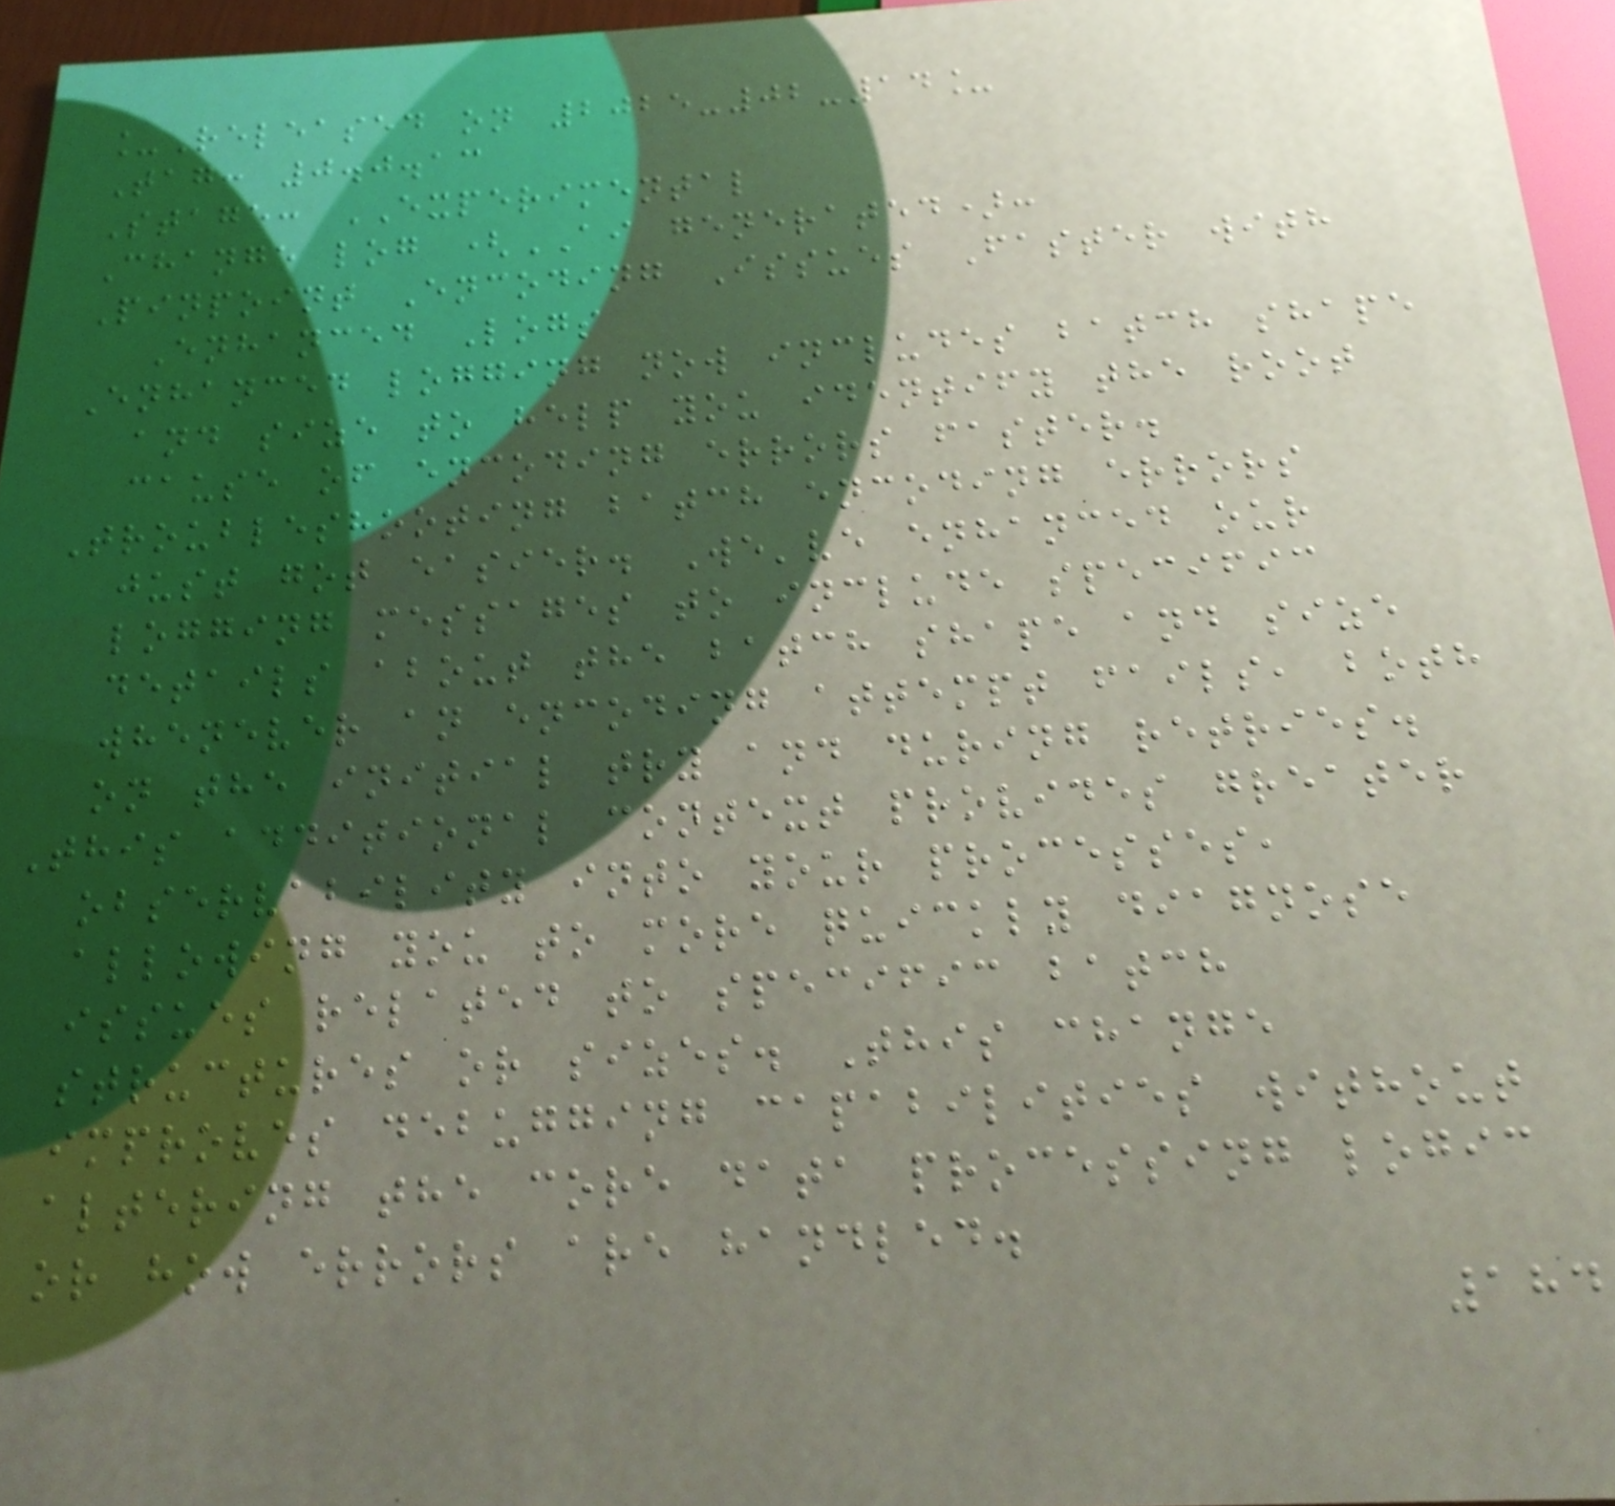_Released on 2025-02-14_
Tag: 0.0.13
Stage: EXPERIMENTAL
Change log (AI generated):
Pinpoint Encoding Issues Faster with
Enhanced Logs
Enhanced logging now includes batch shape
and size to help you identify the root
cause of encoding errors faster.
Troubleshooting batch encoding errors
just got easier. We've enhanced our
logging messages to include specific
details about the batch shape and size
whenever an encoding attempt fails, both
on the initial try and during retries.
This additional context provides greater
observability into your processes,
allowing you to more quickly diagnose
issues related to specific batch
structures or sizes. This change
improves debugging capabilities without
altering the core data processing logic
or how errors are handled.
184
